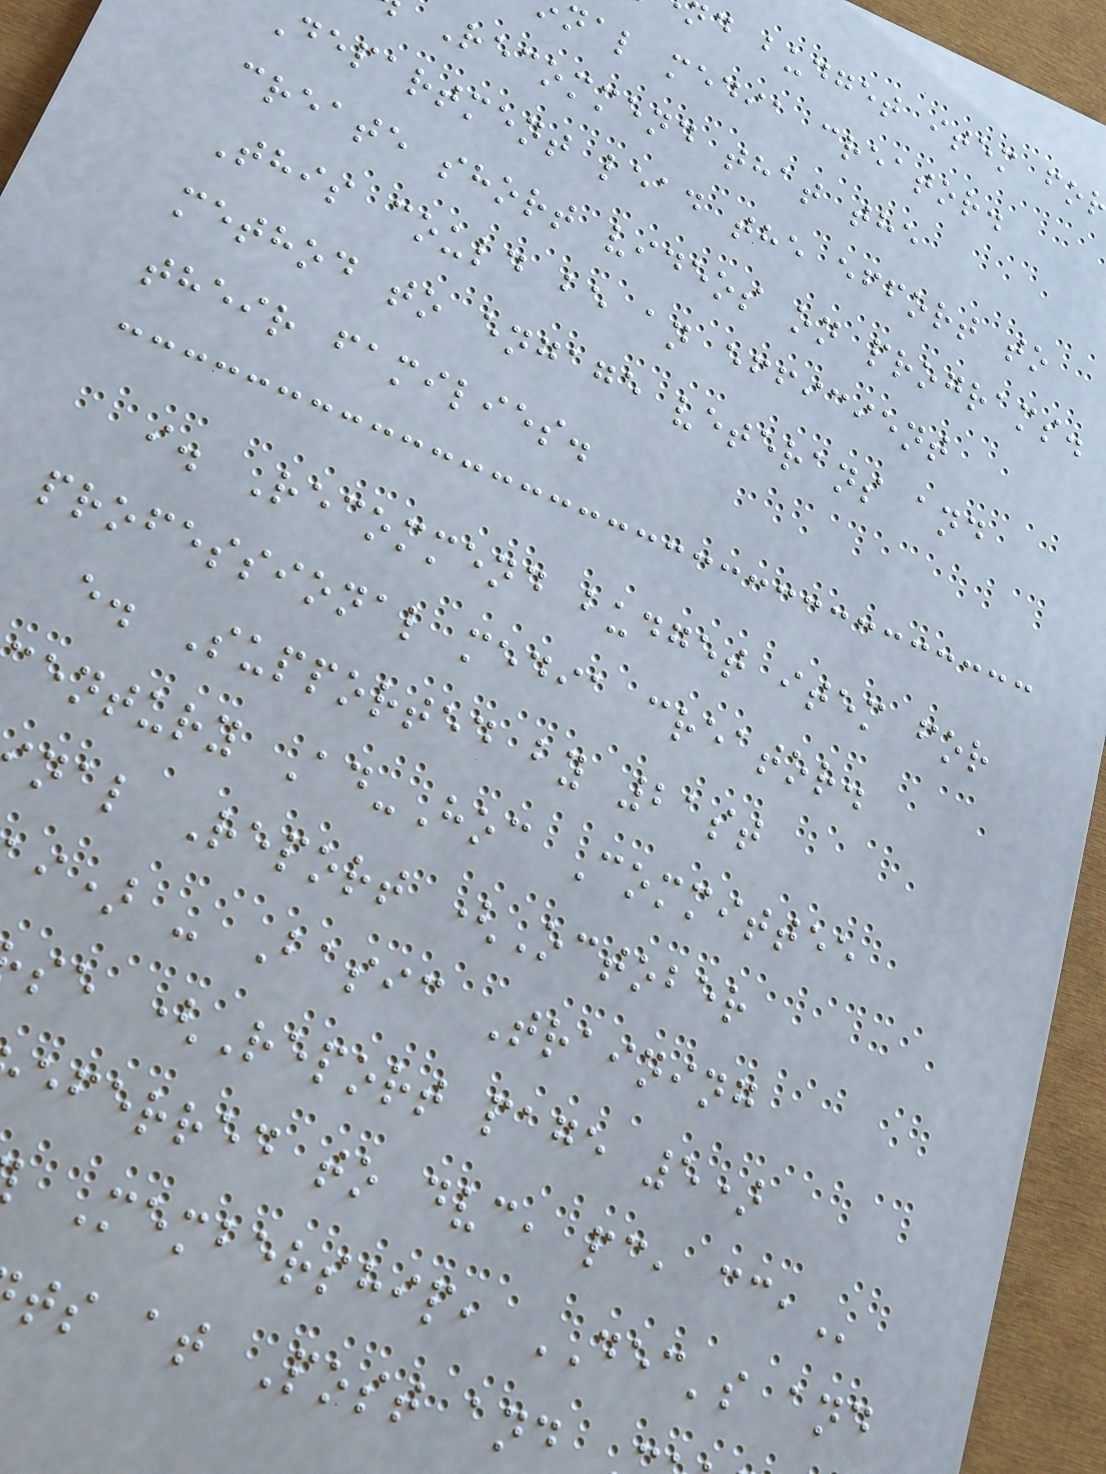d budget item fo
nal media creator.
Recommend that the
Department lead the effort to
create short videos on programs.
This could be an efficient
method to engage veterans and
their families.
i. Recommend budget item for
professional media creator.
e. Supported by 21st
entury Ad-Hoc Committee
nal Report (October
i) - Basic Training
se (Report page 5)
eferred to dvc, pc,
Membership, DEC's and
ts at Post and
